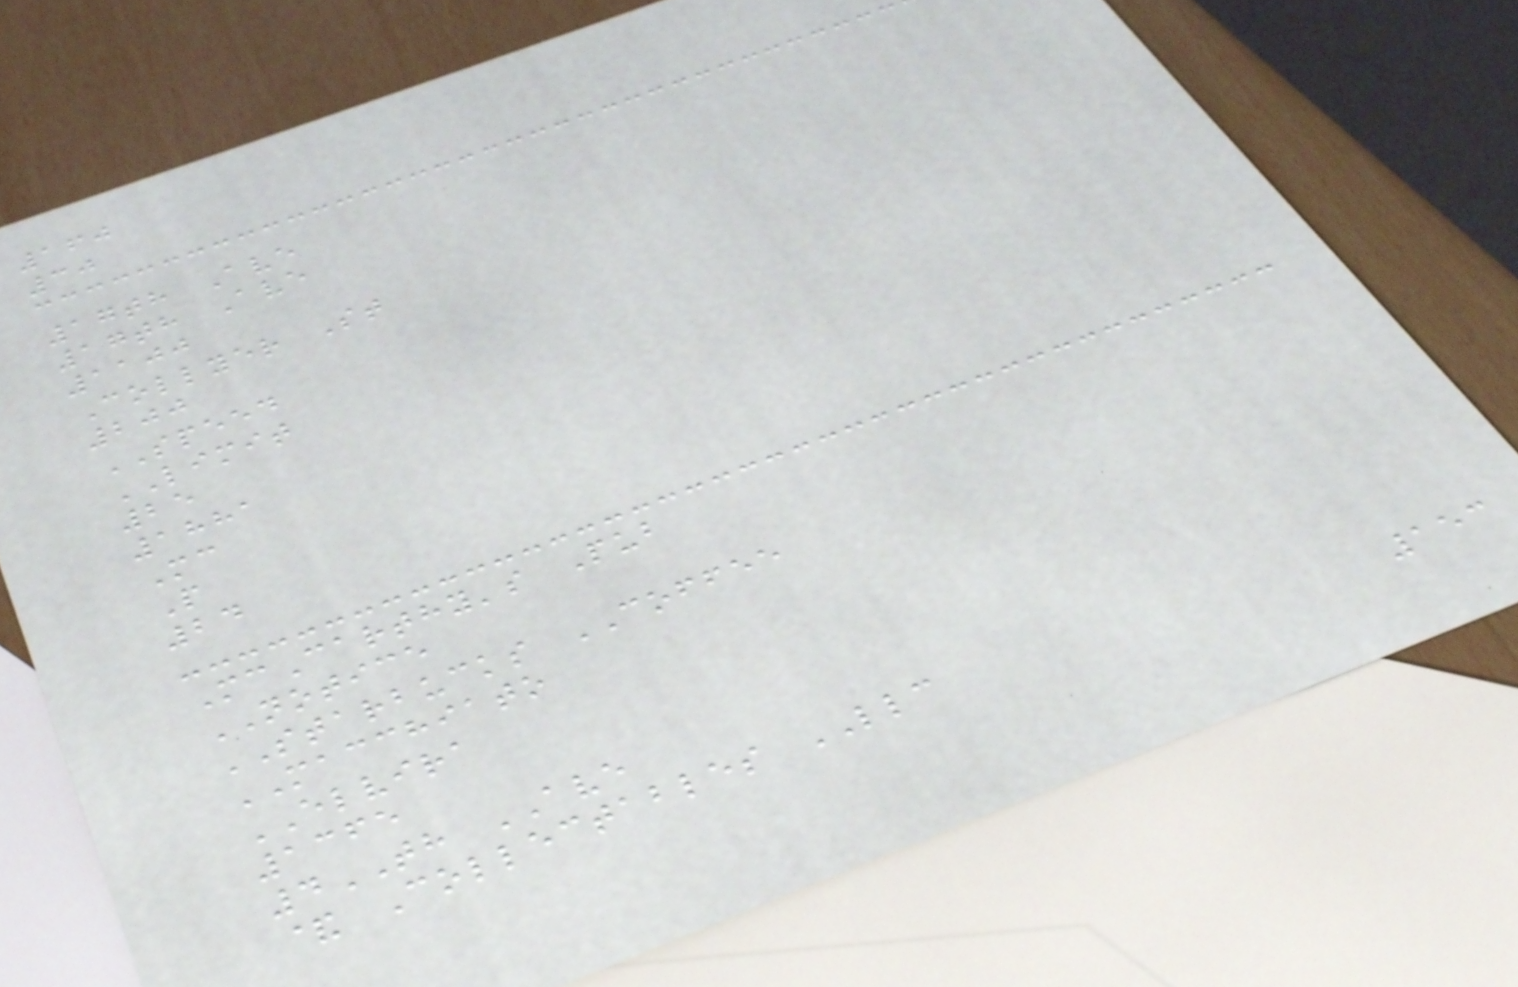160
30
17th Ave
17th Ave
1100
Collyer St
200
SPEED
LIMIT
25
1881
Mc
P
24
McCarthy's Pub
NOTICE
STARBUCKS COFFEE
MACCHIATO
ELVIRA
1365
4TH AVE
& Collectables LLC
153
